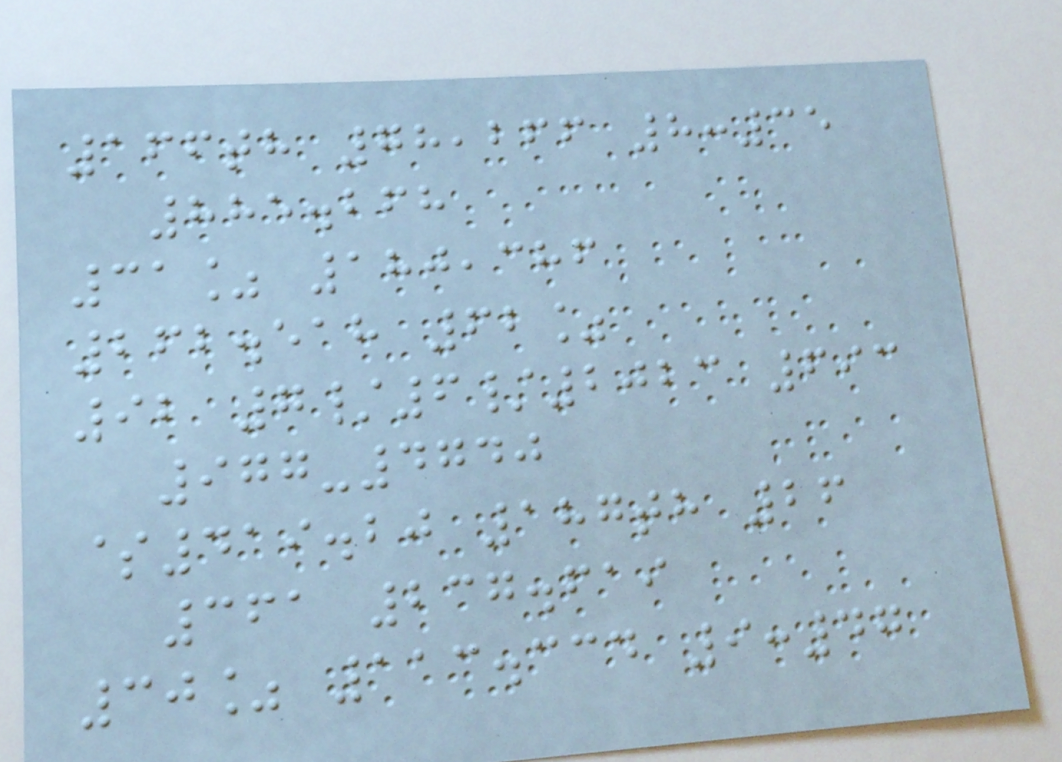166th 78,266 8:35
885.268
31% 180,386
262.518 62%
92 7/6/2023 693
977-4740
$419.20 187th 26
361 237.619
30% 113.334 9:47
